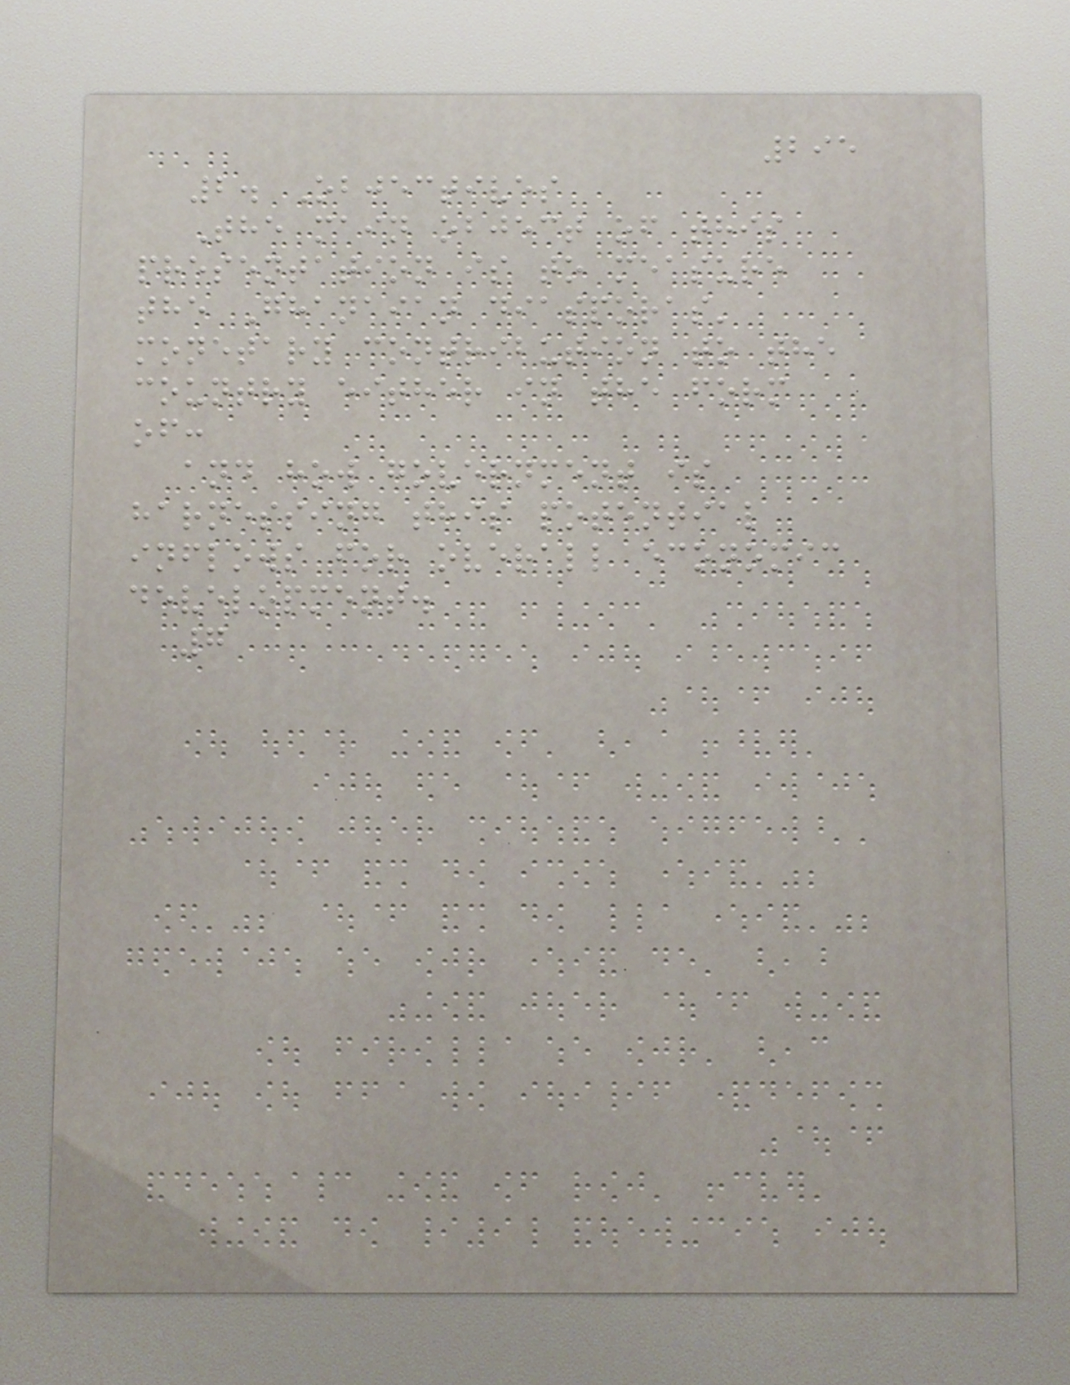295
2. Objectives
The main object of this
presentation is to measure
the Ghanaian diasporas'
monetary contribution to the
country either in the form
of:
and how government is
harnessing this potential
inflows for overall economic
development.
7
